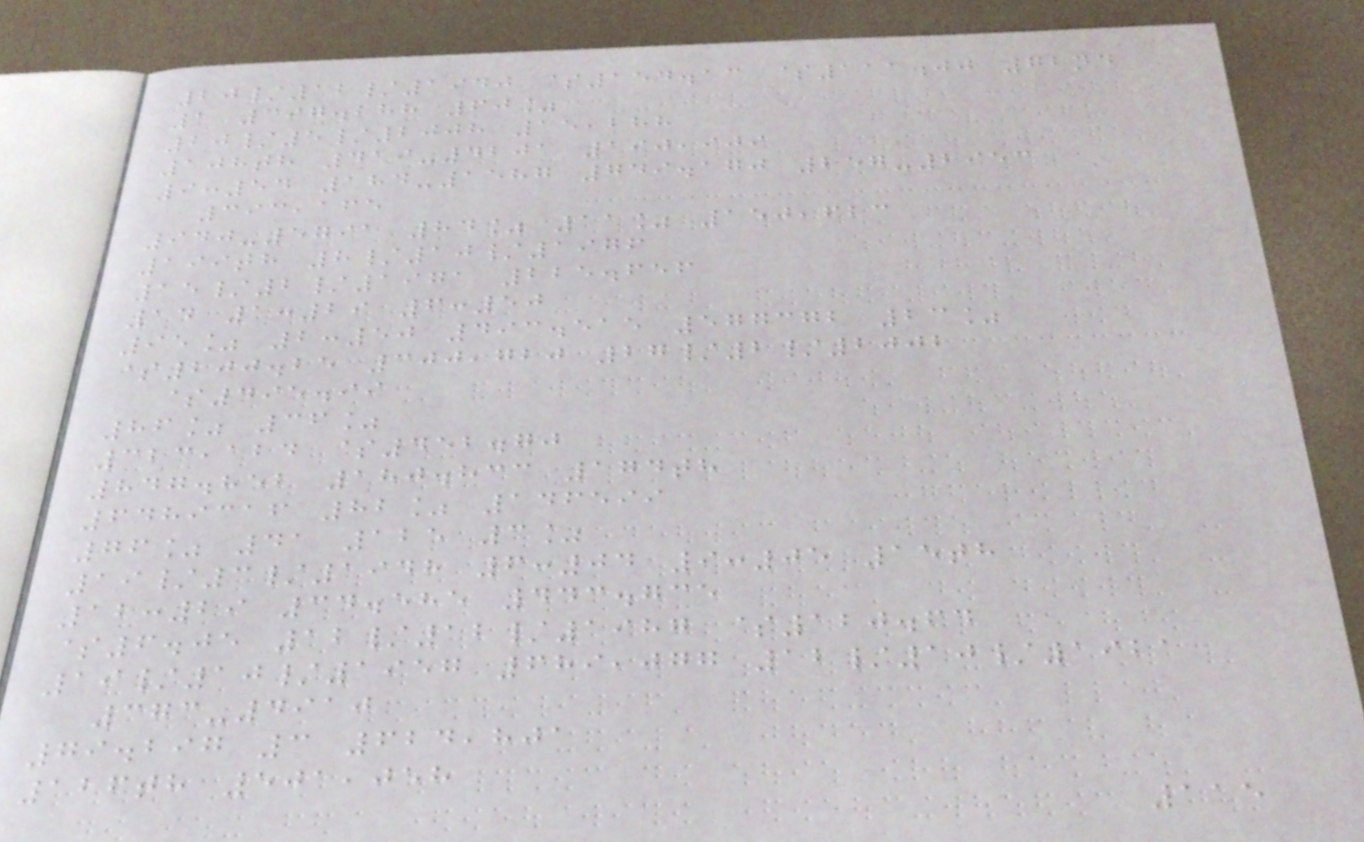20/12/1940 $154.13 $111.00 72nd
1 397.288 60%
20/5/2008 15,288
108th 419-4201 190,909
9:54 184-1587 749.170 257-2953
393,165
940-5791 84% 11% 150,623
199th 8/10/1976
15/2/1971 225.656
14 1:29 6:50
95% 2:50 493.515 577372 23%
$200.25 300,720 27/2/2002
$495.99
86% 36%
323,124 $452.70
847.852 180.833 174th
6489316 82% 146599
76% 41 125 3%
19/3/1948 6:04 9:05 15th
12:29 34.585 443.735
$6.05 12/12/1987 $120.64
19/10/1957 689,077 12/10/1921
373-4910
79.297 3 624,801
126th 501,058
115
